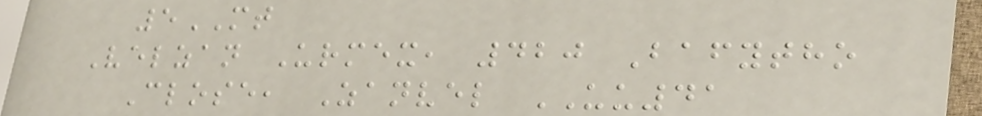5MT
Velzan Urmex, 420 Bafytho
Close, Zanvel UU41
